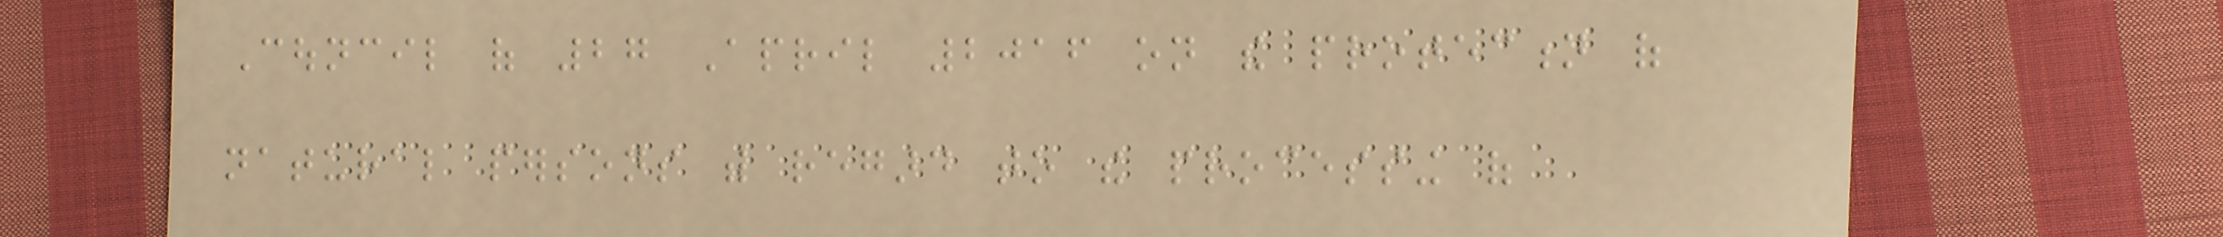Council of 27 April 2016 on the protection of
natural persons with regard to the processing of
